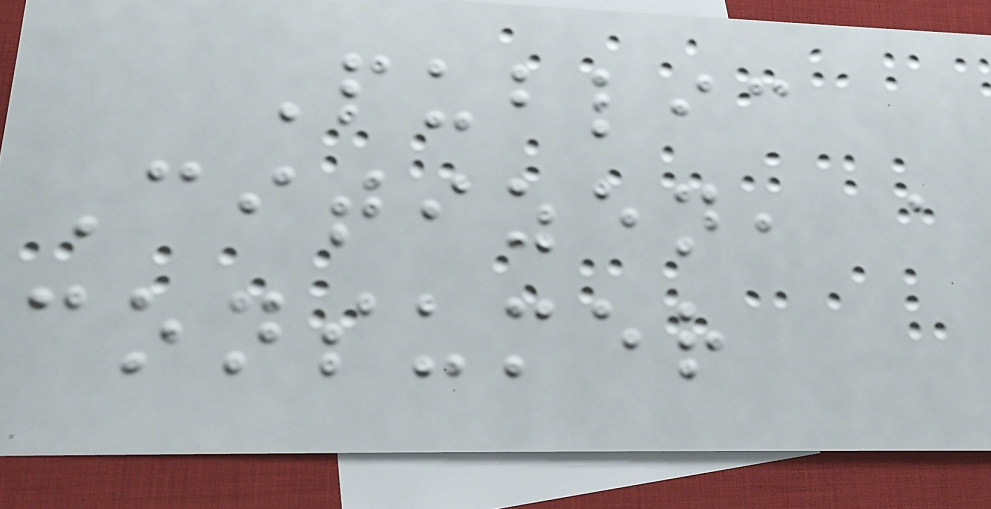Public
Citizen, a
consumer
